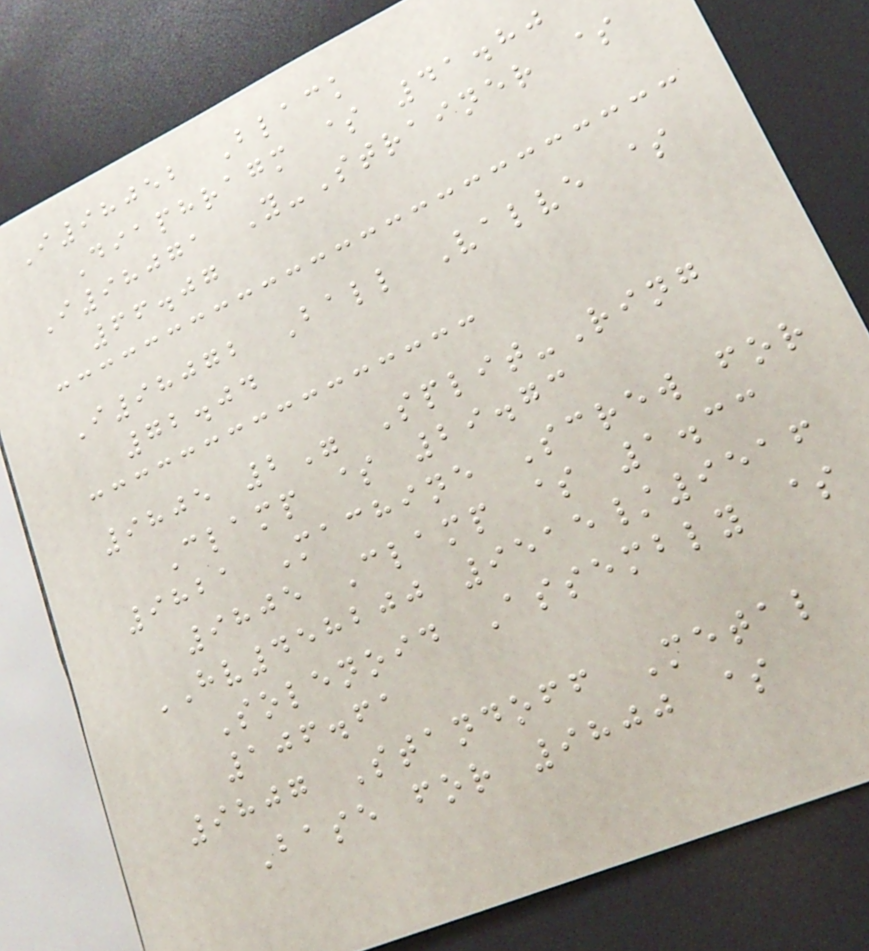I98052 Black
Diaphragm $ 41.80
I98071 Y-Strainer $
66.07
I98072 Ball Valve $
72.04
9805 2" Split-Ring
Clamp $ 29.73
9821 Machine Screw for
9805 Clamp $ 1.33
HV458200 9515/9516
Solenoid Assembly $
106.61
9807 Standoff Metal
Base for 9800 $
